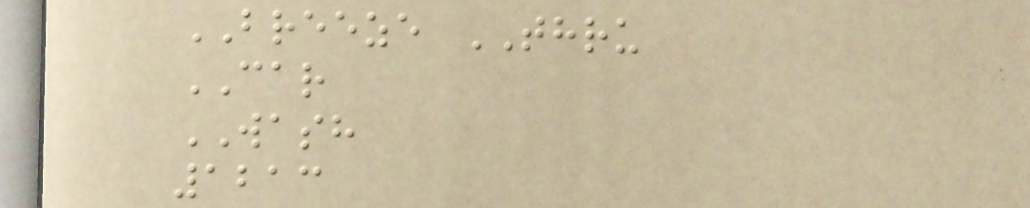BREEZE THRU
CAR
WASH
1213
